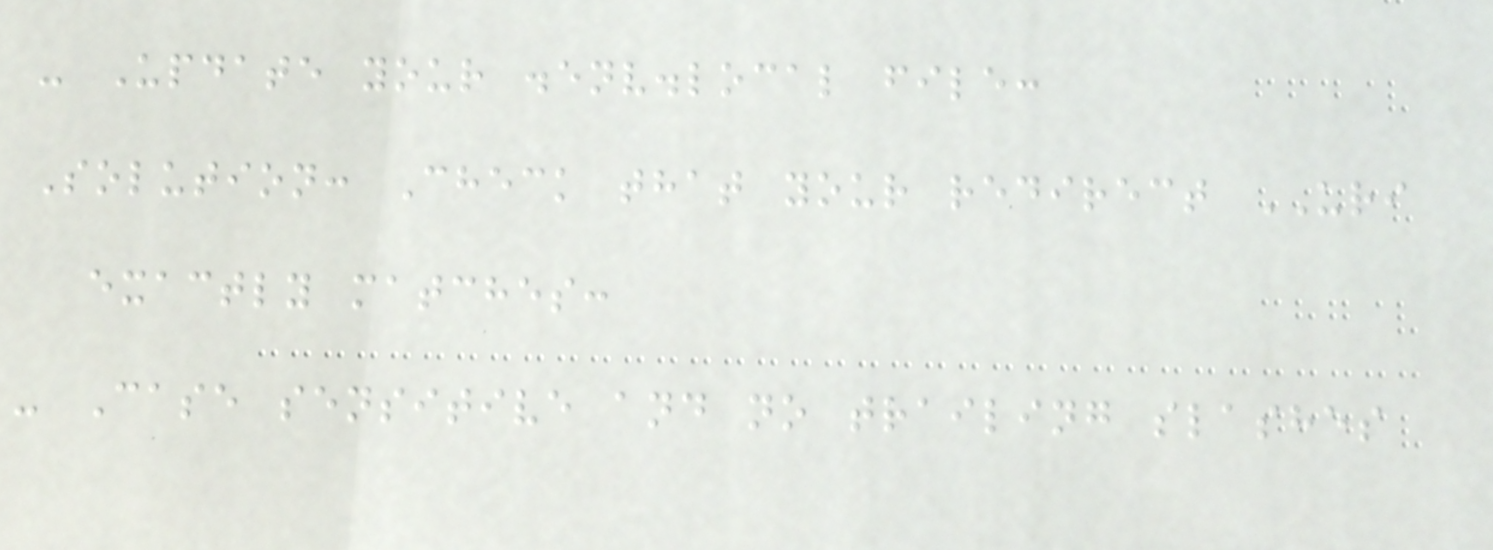- Update your .env.local file:
Solution: Check that your redirect URI
exactly matches:
- Case sensitive and no trailing slashes
